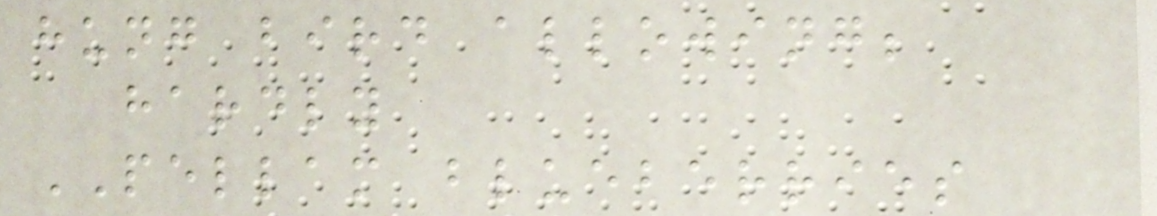hung bird allowing;
hardly
PELLAM blueberries
